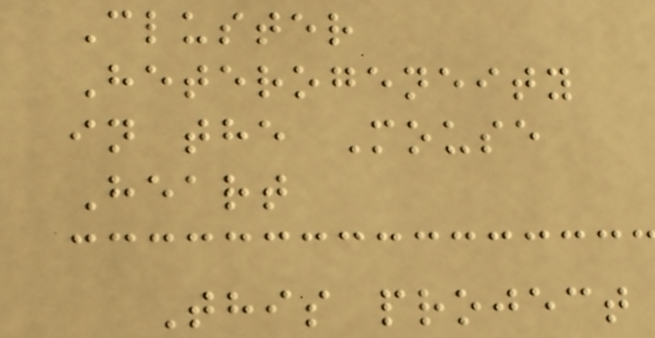Cluster
Heterogeneity
in the Mouse
Heart
This project
